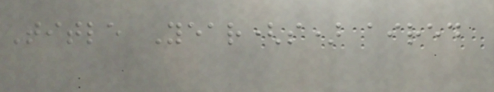Title Year(s) aired
